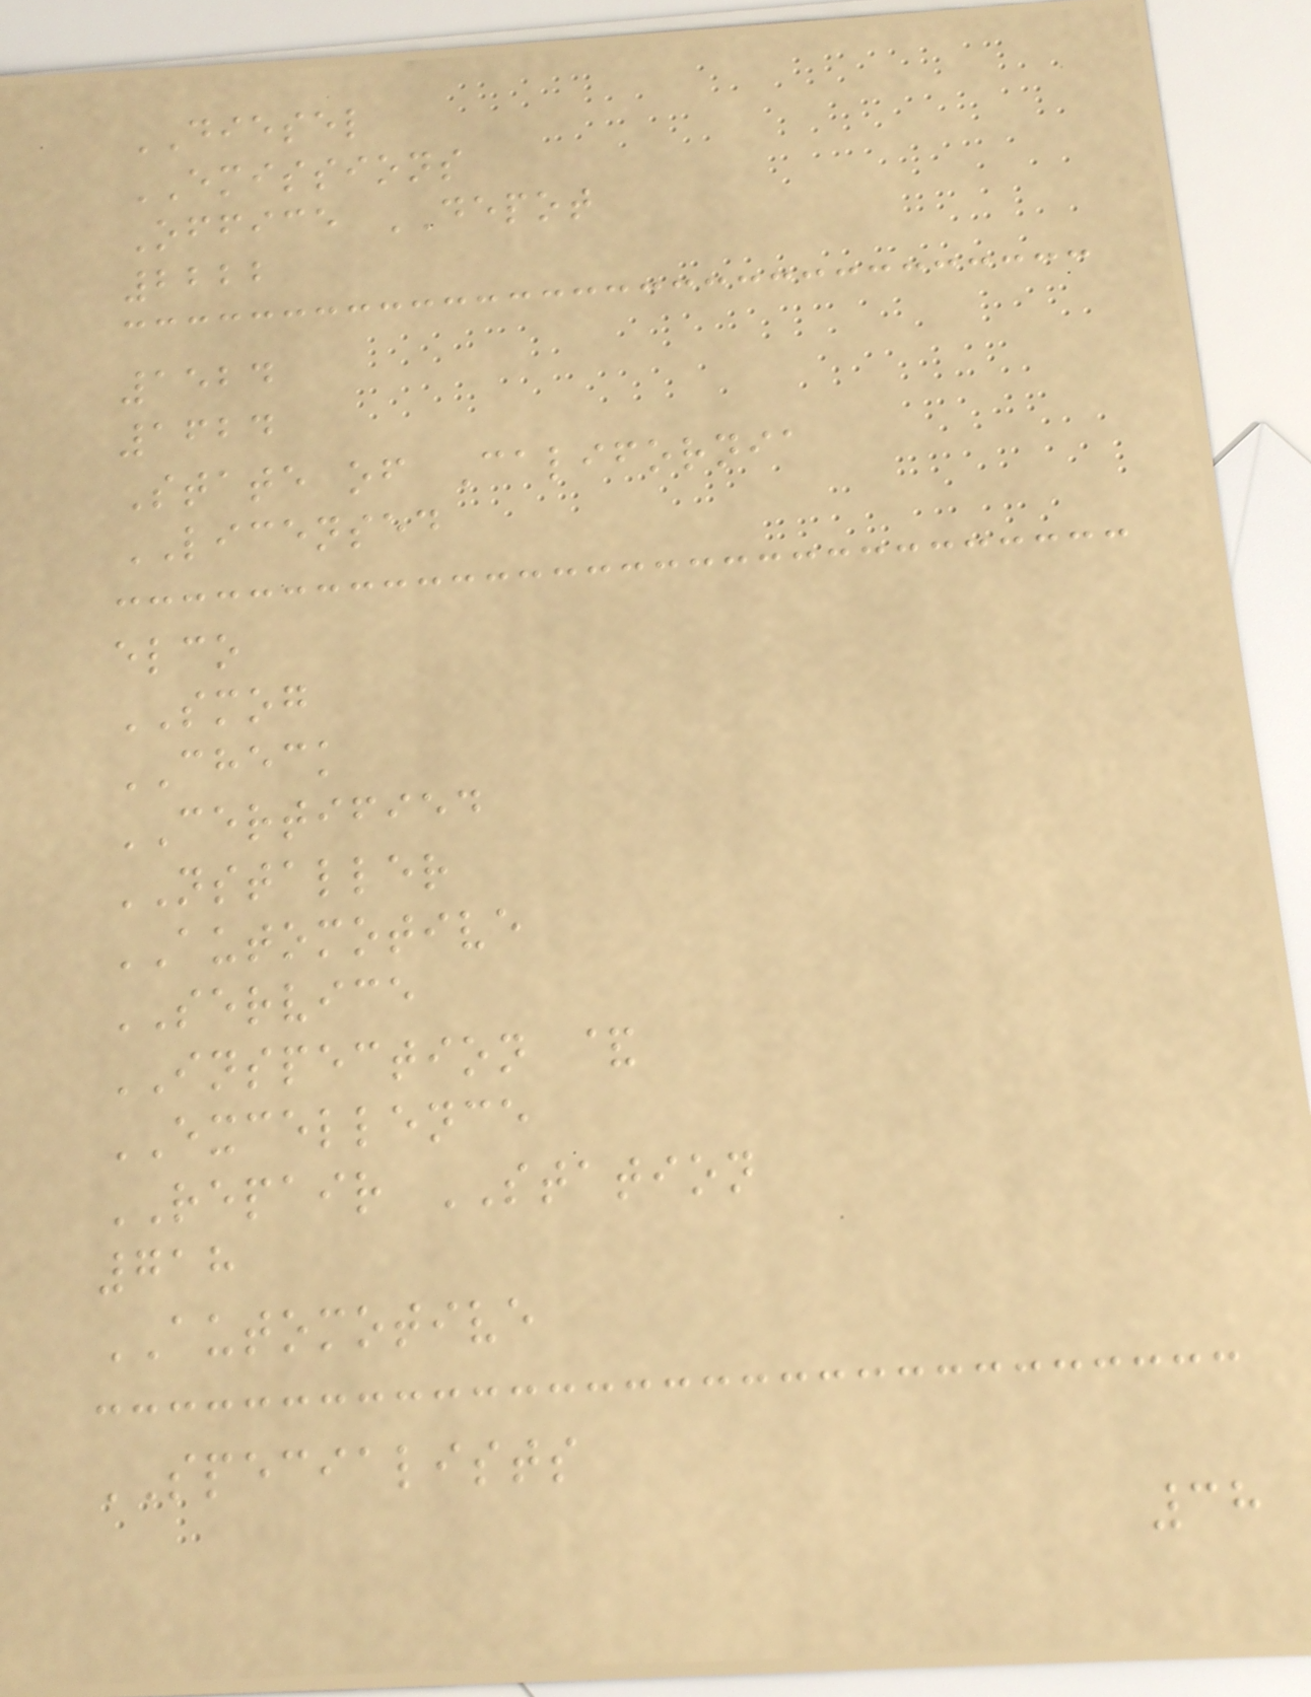DIESEL
EMISSIONS
Office DEPOT
2222
1524
1624
State of California
LICENSED
elco
SMOG
CHECK
CERTIFIED
NSTALLER
AUTOMOTIVE
SERVICE
INSPECTION &
EXCELLENCE
REPAIR STATION
718
AUTOMOTIVE
SPECIALISTS
38
